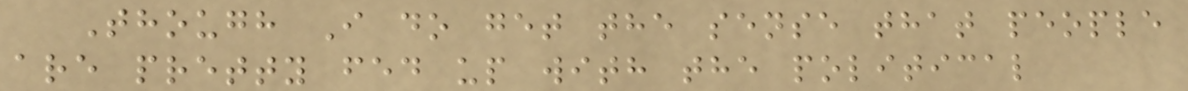Though I do get the sense that people
are pretty fed up with the political
